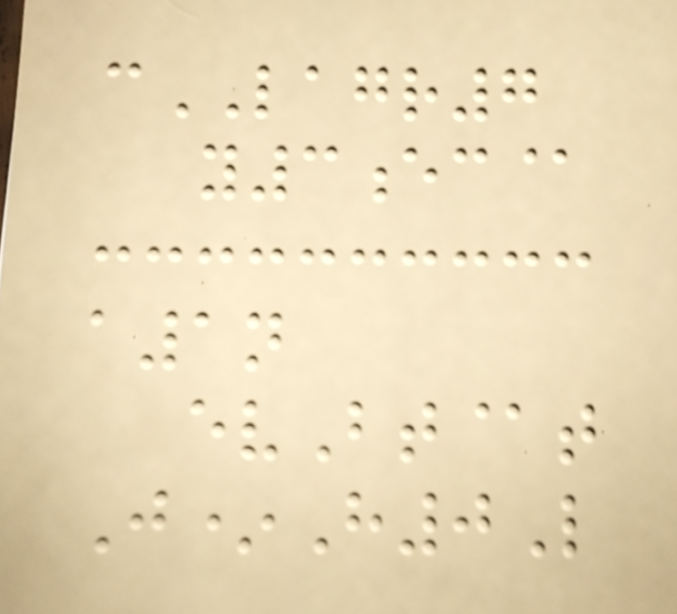cLAGR7
y3ec@
a1n
evBt@t
J*H0L
